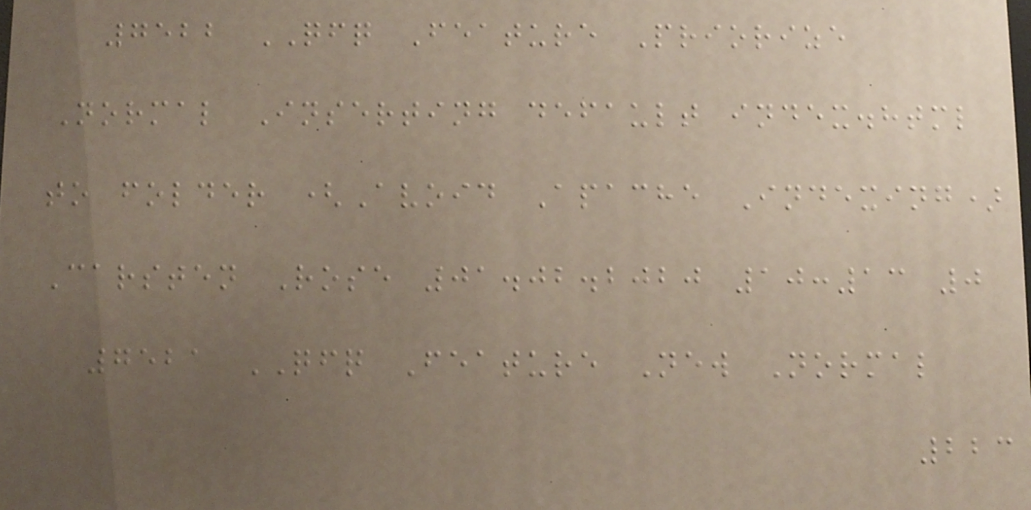7522 QFQ Feature Priorize
Normal Inserting default index.html
to folder (Avoid Apache Indexing)
Carsten Rose 01.02.2020 10:13 0
7521 QFQ Feature New Normal
223
